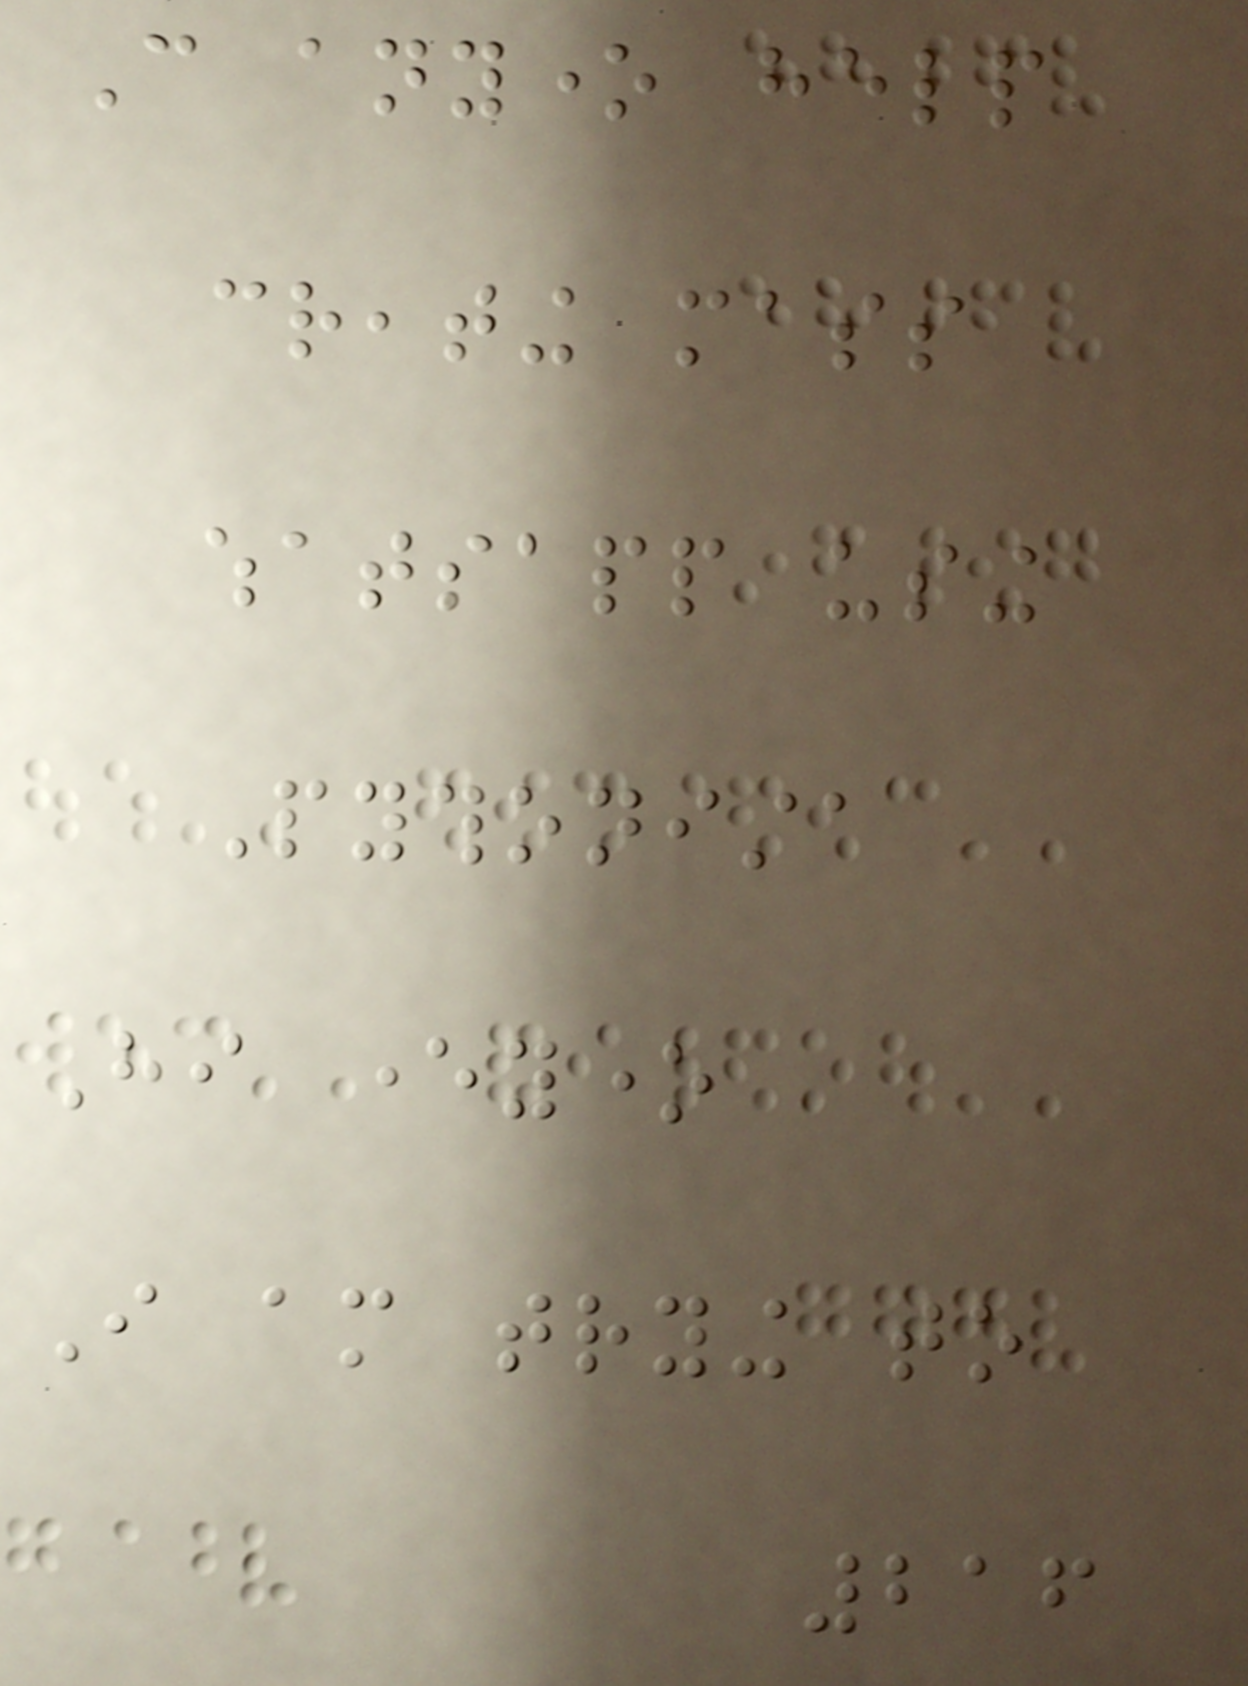Can anyone help
creating mass
whatsapp using
Pythonista
Hi everyone
I am trying to
216
